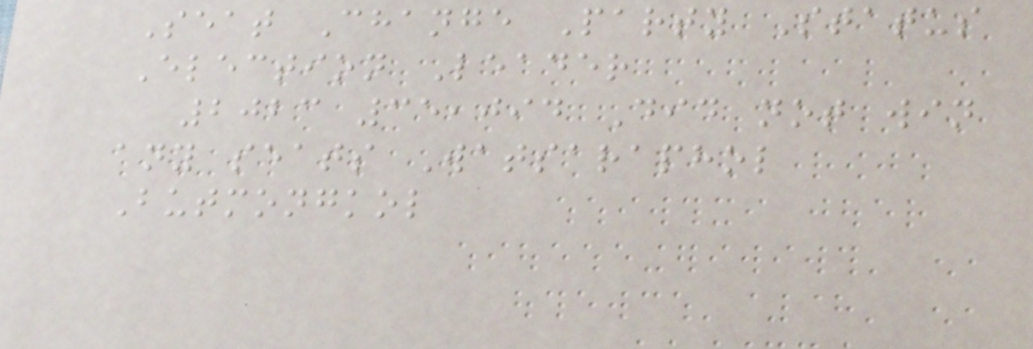Seat Change Party Status
Election Leader
2023 35,094 Did not win
any seats Watsaraphol
Butmongkol
